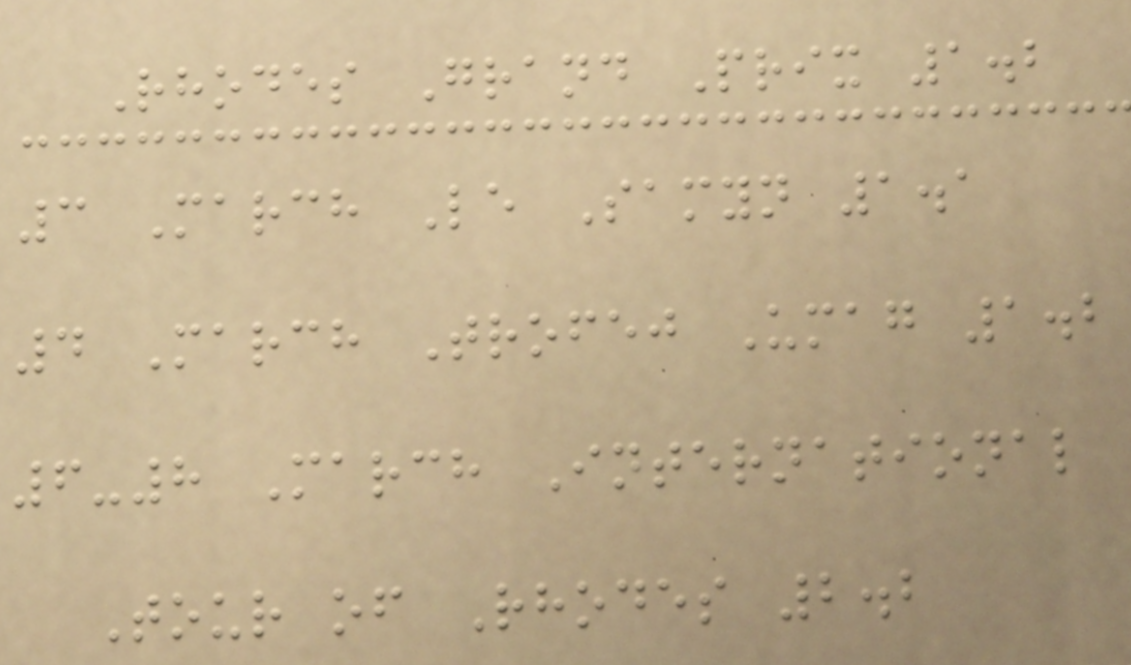Rhodes Grand Prix 1.2
3 March Le Samyn 1.1
4 March Trofej Umag 1.2
6-8 March International
Tour of Rhodes 2.2
